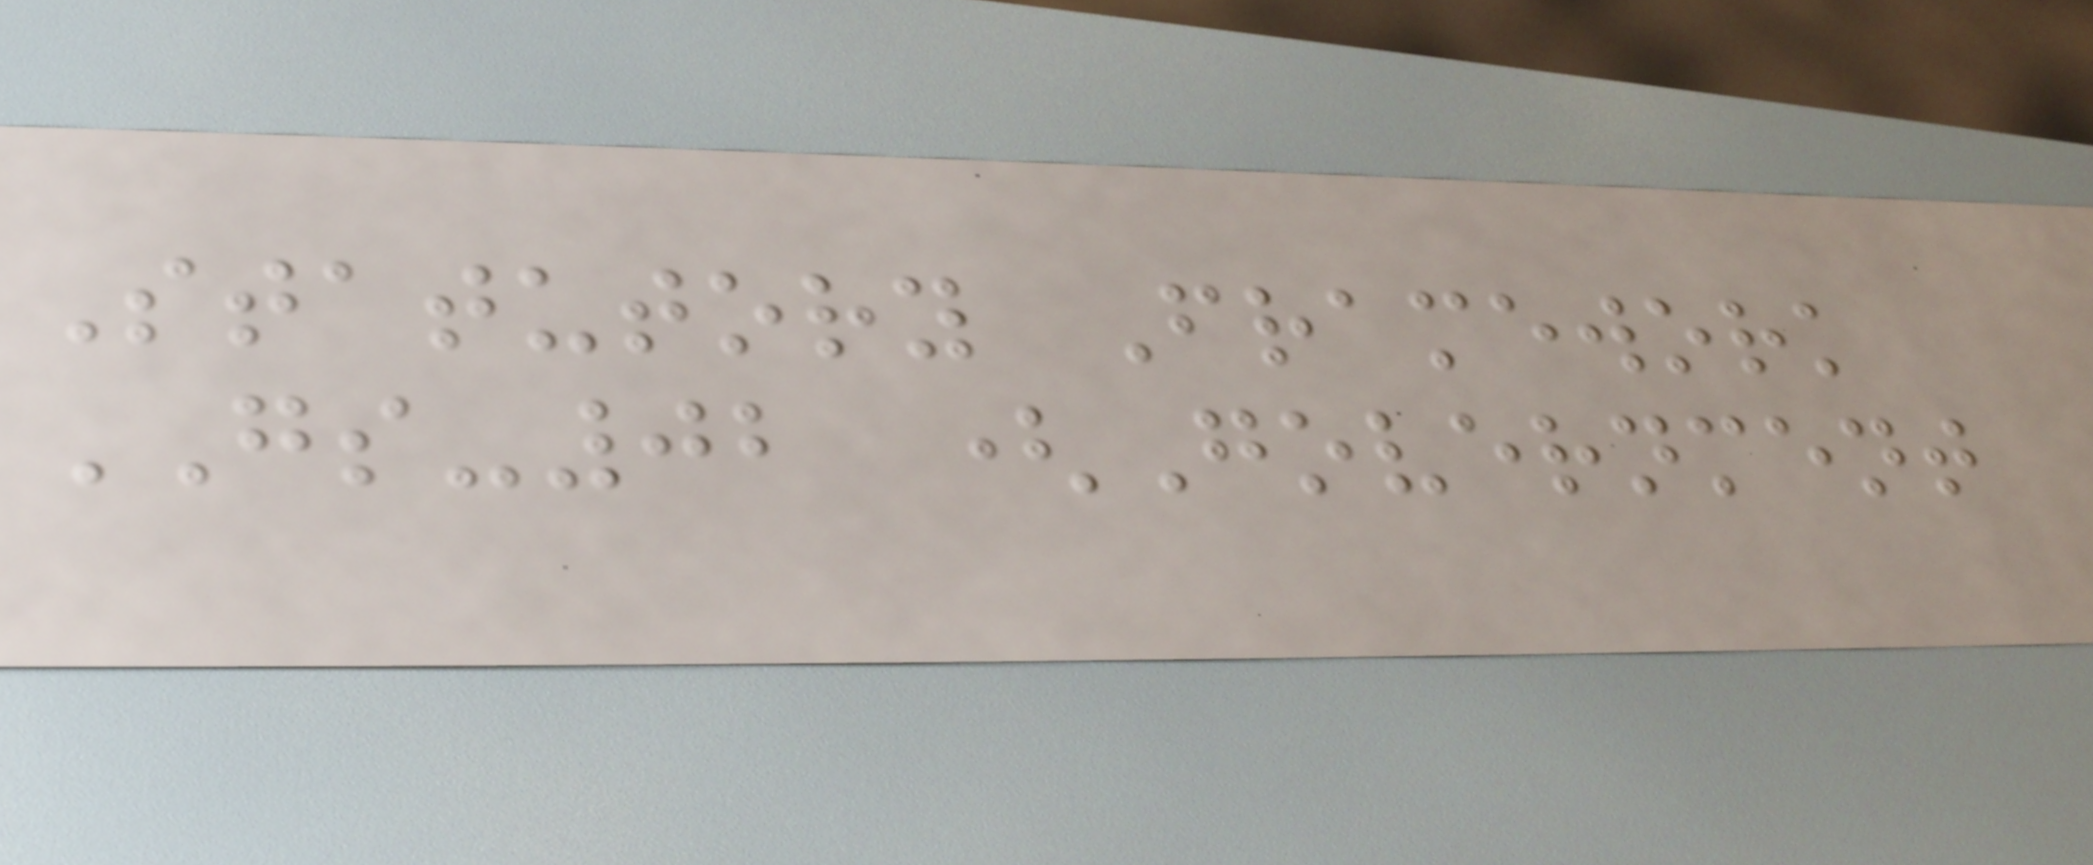Statutory Framework
GS-02 (Government
